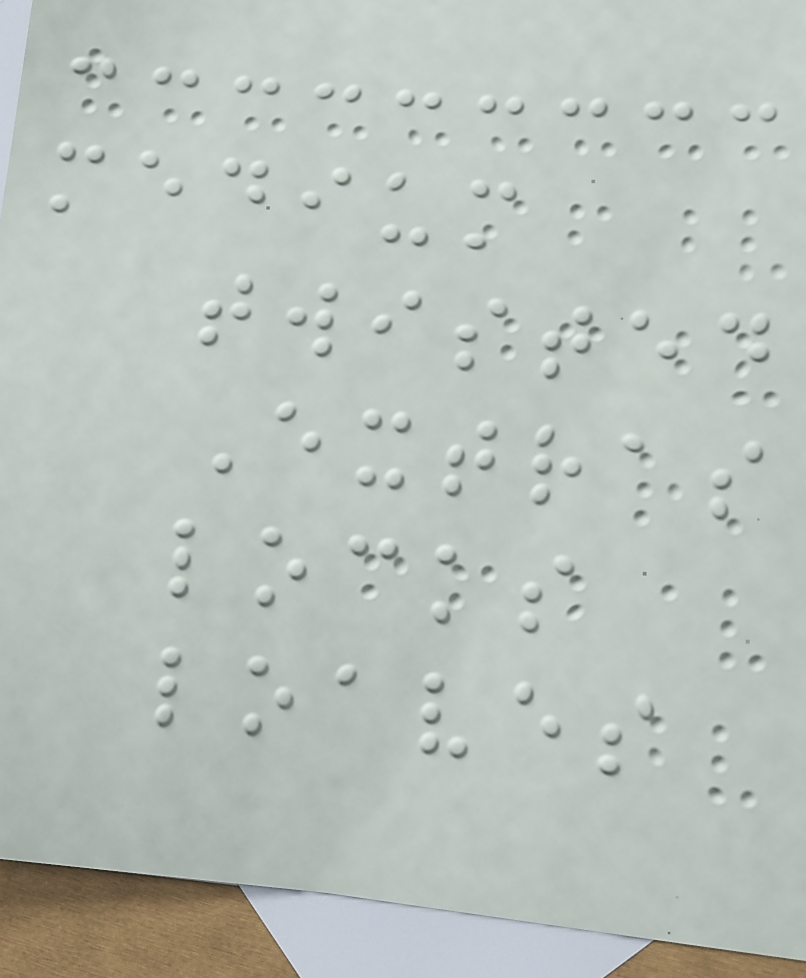medium
twisted
Extras
locks
loaves
